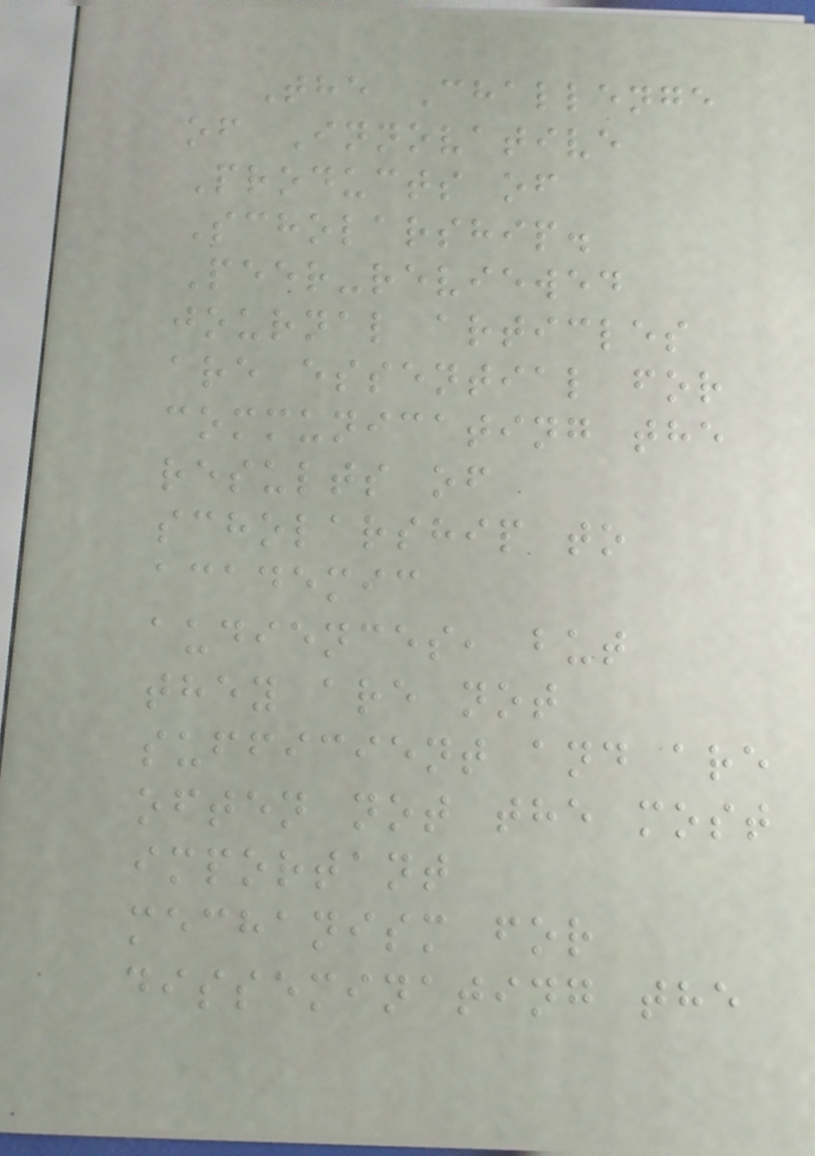The Challenge
of Innovative
Products of
Scholarship.
Peer-reviewed
journal articles
are essential for
communicating the
results of
scholarship to
academic
audiences, but
they are not
sufficient and are
often not the most
important
mechanism for
disseminating the
